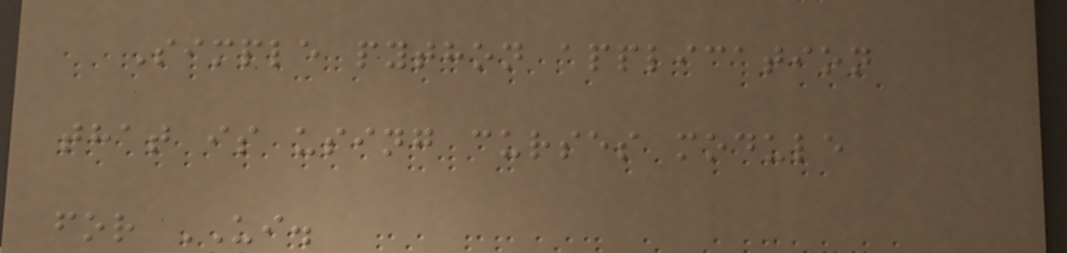Simple python application
that is using curses module
for UI.
